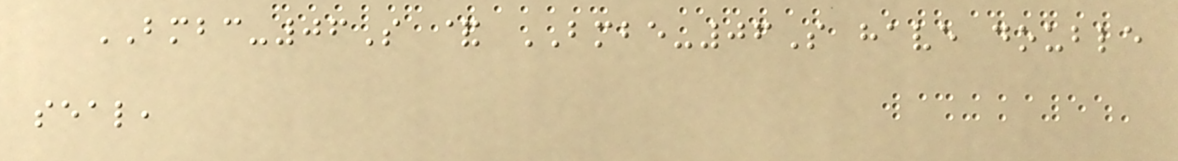BMBC-06S & BMBE-06S have double
seal,
